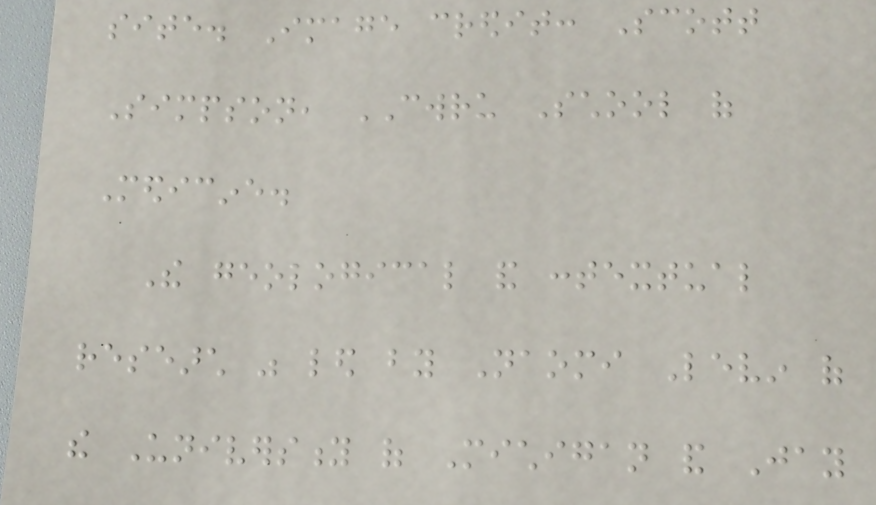site. Image credit: Scott
Simpson, CWRU School of
Medicine.
The geological and contextual
research was led by Naomi Levin of
the University of Michigan and Jay
